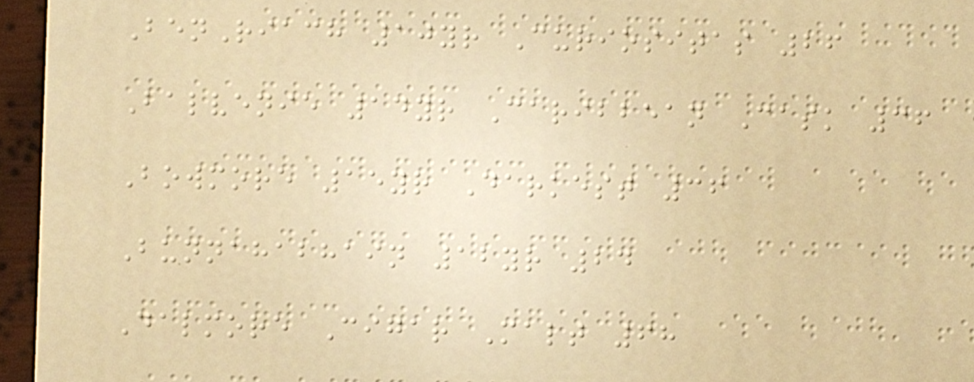BenRiach 10yr Curiositas 26
Balvenie 14yr Caribbean Cask 36
Bowmore 15yr Darkest 36
Bunnahabhain 12yr 24
Dalmore Cigar Malt 68
